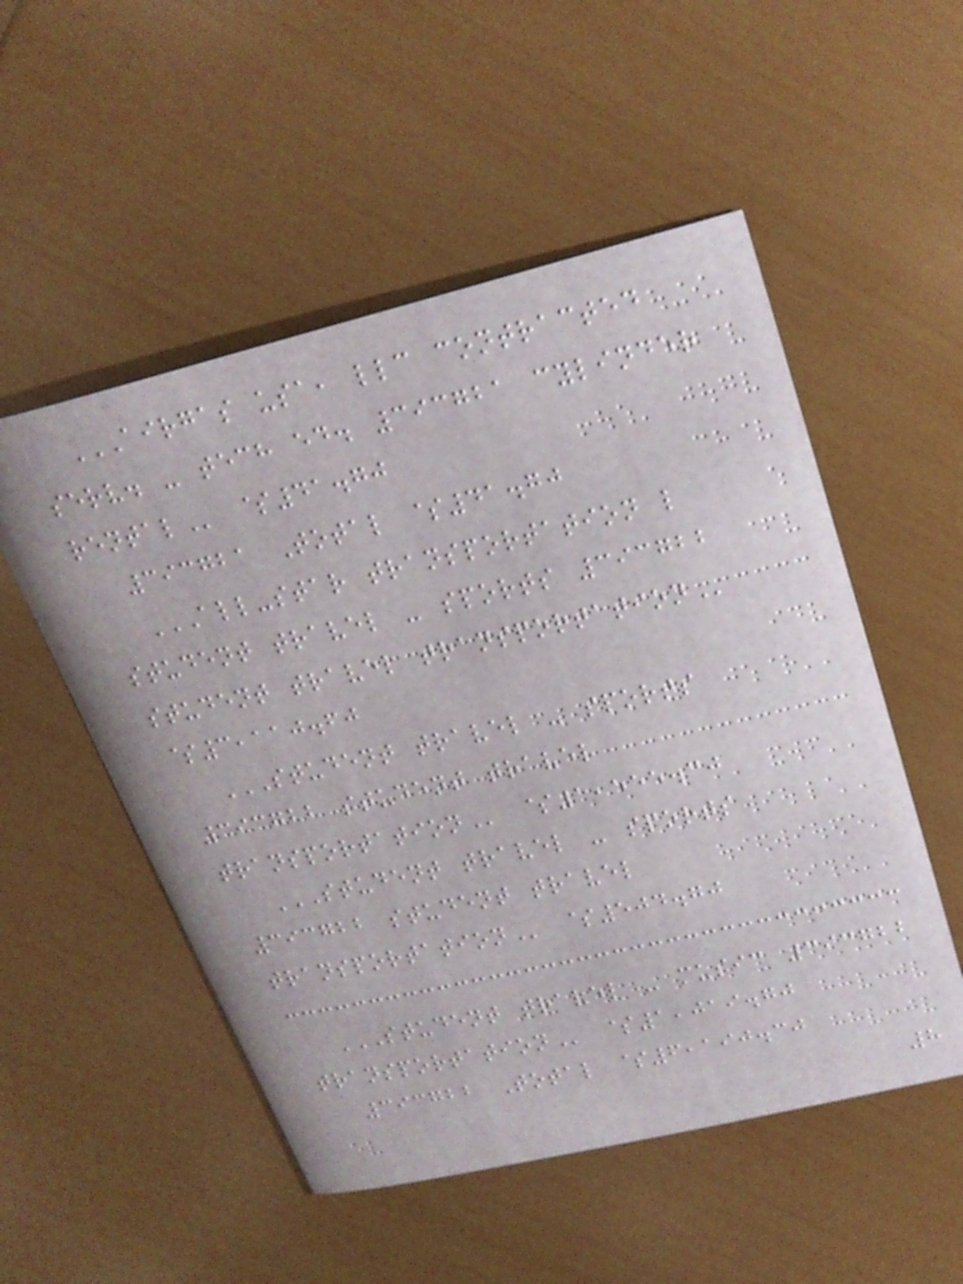AIRGAS USA, LLC CONTRACTED
SERV. - TECH ED. 393721 CYLINDER
RENTAL $41.70
393721 Total $41.70
ALL-STAR TRANSPORTATION L
STUDENT TRAVEL - SPORTS 393722
STUDENT TRAVEL TRANSPORTATION
$3,110.60
STUDENT TRAVEL - SPORTS
393722 STUDENT TRAVEL
TRANSPORTATION $1,555.30
STUDENT TRAVEL - SPORTS
393722 STUDENT TRAVEL
TRANSPORTATION $504.70
STUDENT TRAVEL - MUSIC 393722
TRANSPORTATION $1,019.70
393722 Total $6,190.30
8
